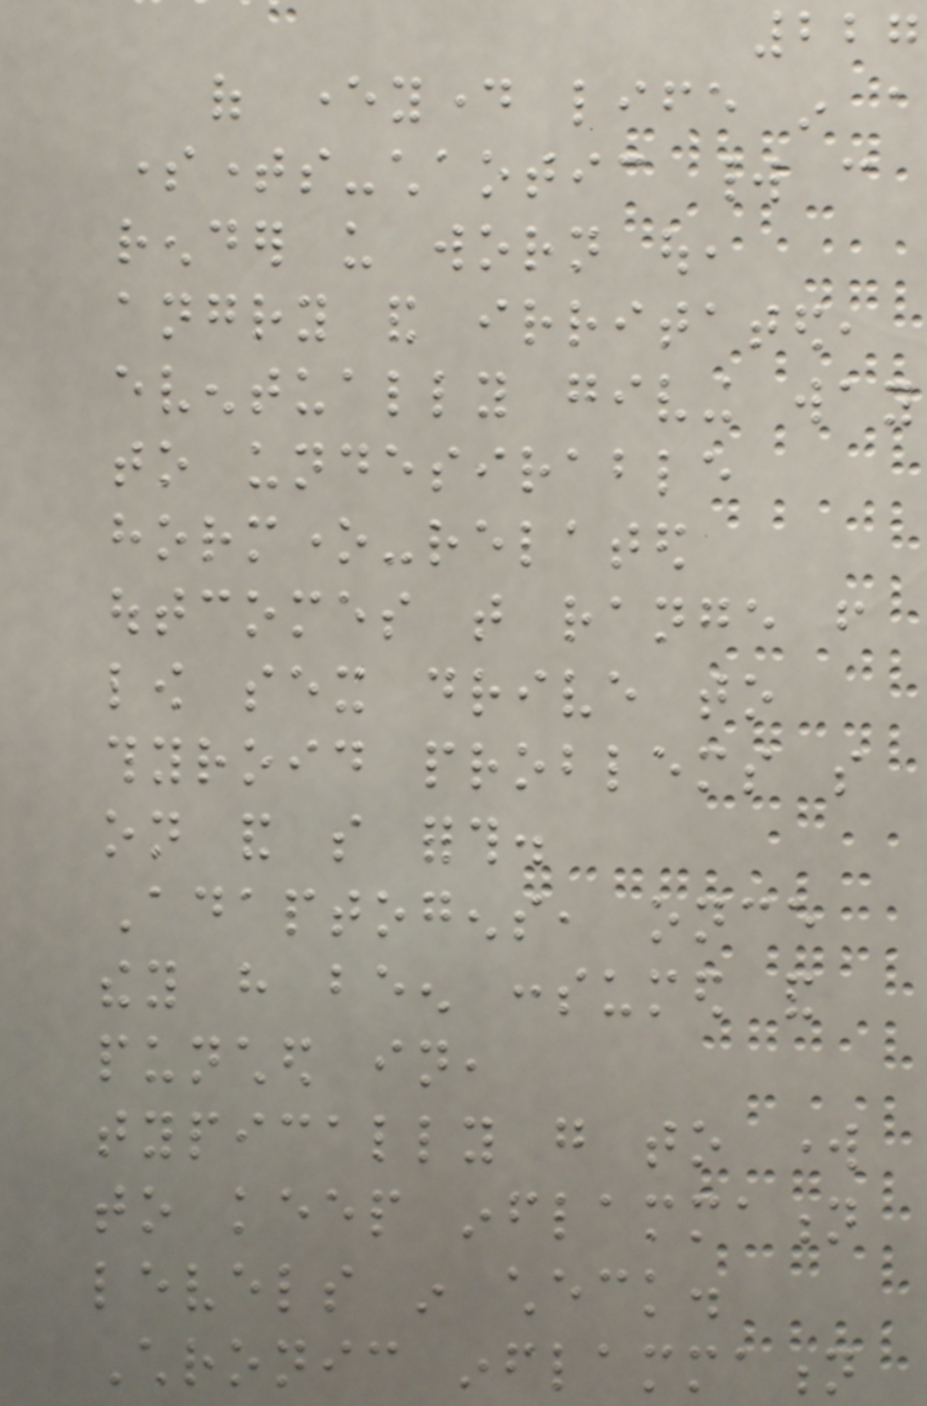227
of everyday life in a
sometimes-chaotic world can
render us worn out,
angry and irritated,
eventually giving way
to undesirable
hormone-related
outcomes that range from
low sex drive to
thyroid problems so
on and so forth.
Adaptogens, once
they have been consumed and
punched in,
typically go to work
to keep inflammation
levels in check.
Chronic inflammation
